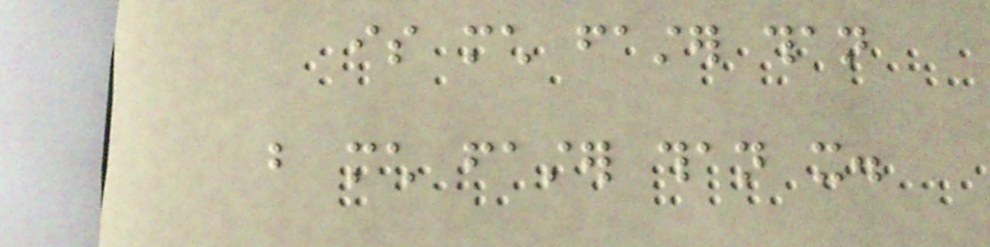is much faster than
but much faster than it.
